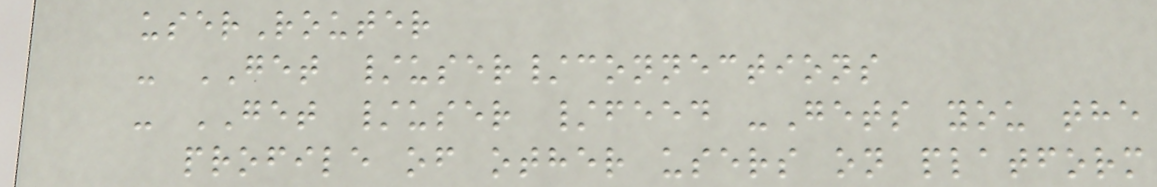userRouter
- GET /user/connections
- GET /user /feed -Gets you the
profile of other users on platform
